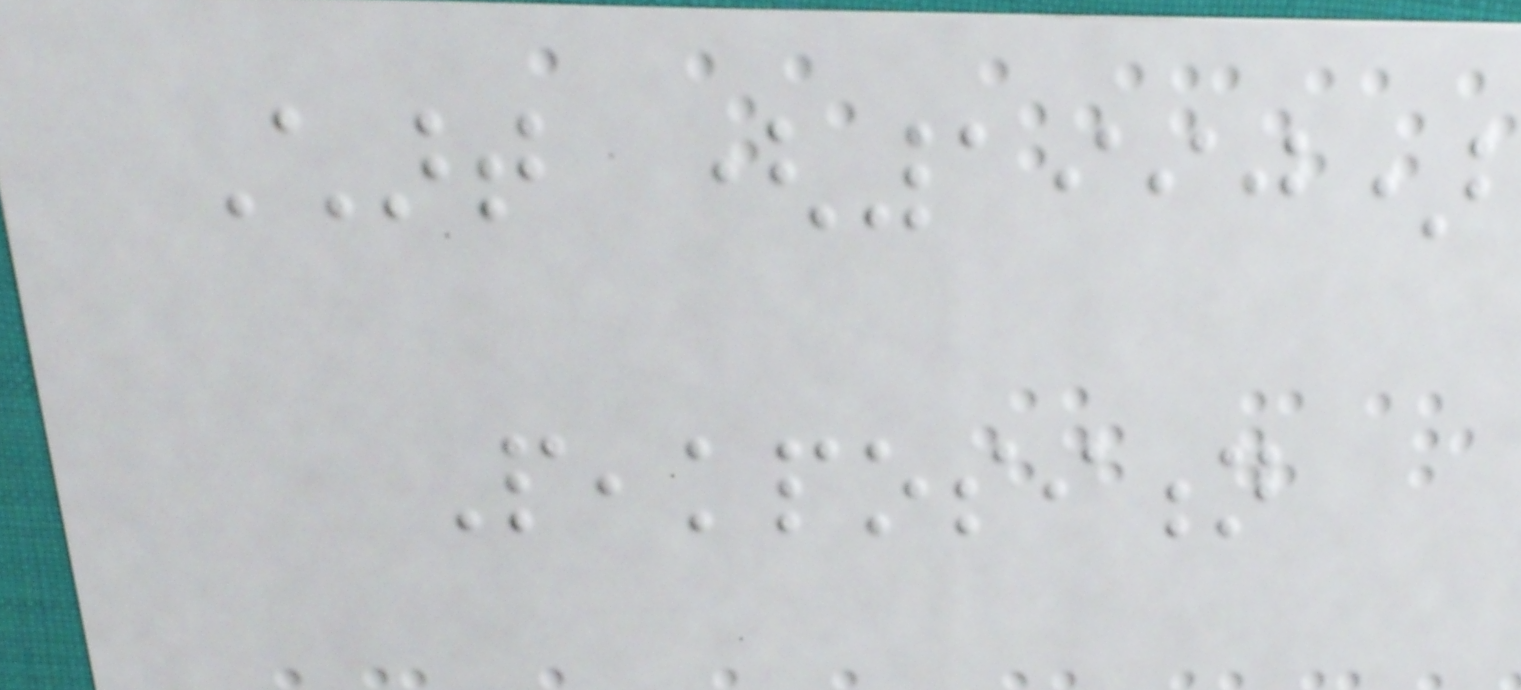Chart (1990)
Peakposition
